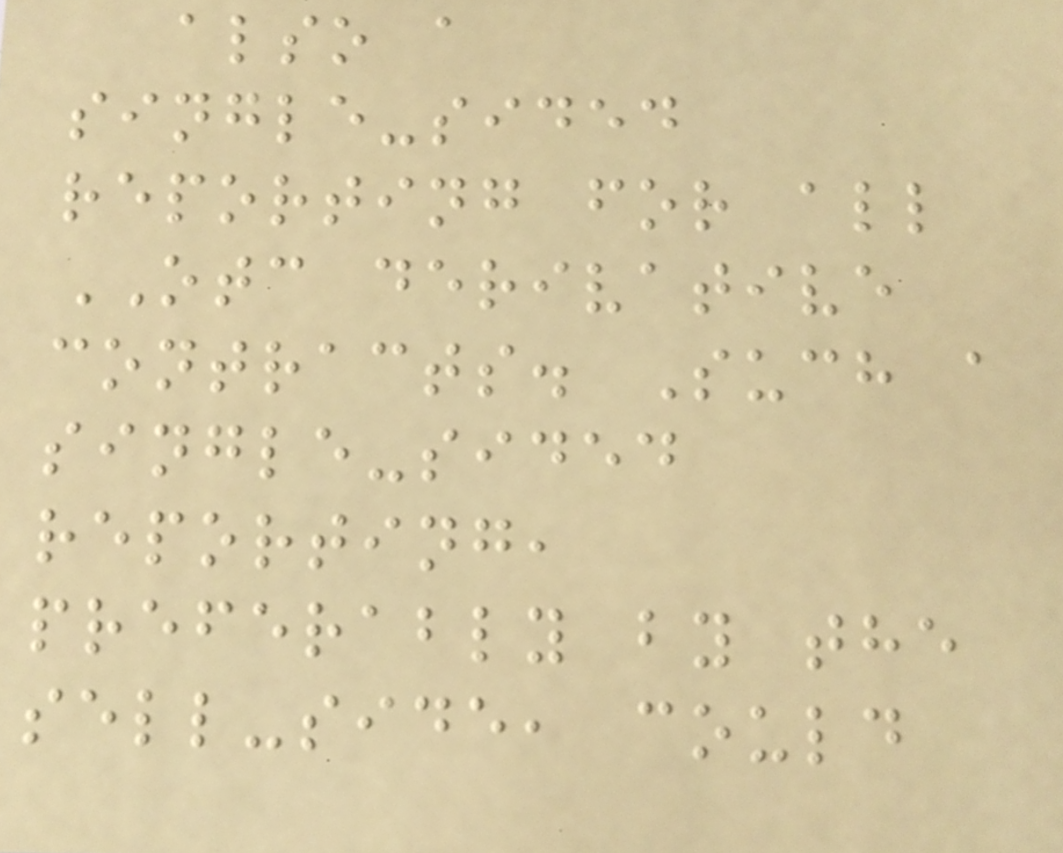also a
single-sided
reporting for all
OTC derivative
contracts. Such a
single-sided
reporting,
preferably by the
sell-side, could
